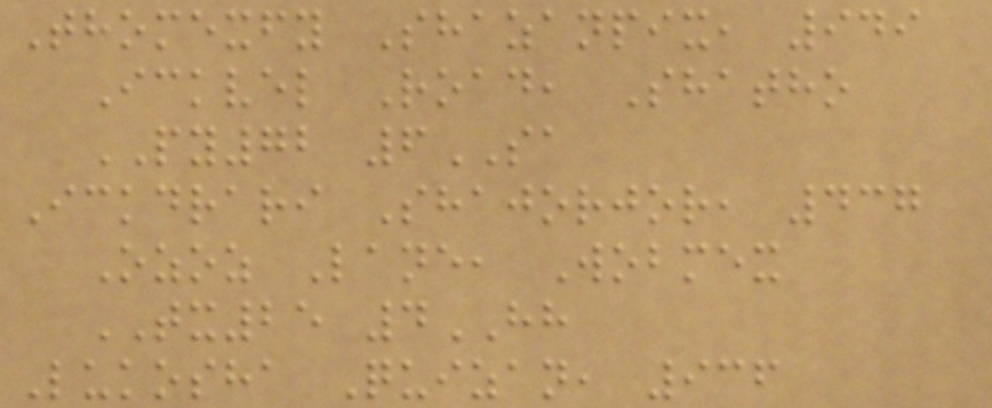Thomexfy Shazanpix, 949
Ickvel Road, Shatho
PY72 6SA
Ickdrari Shajorjor, 437
Ozoz Lane, Wobmex
TX25 4HH
Lukosha Quizan, 936
